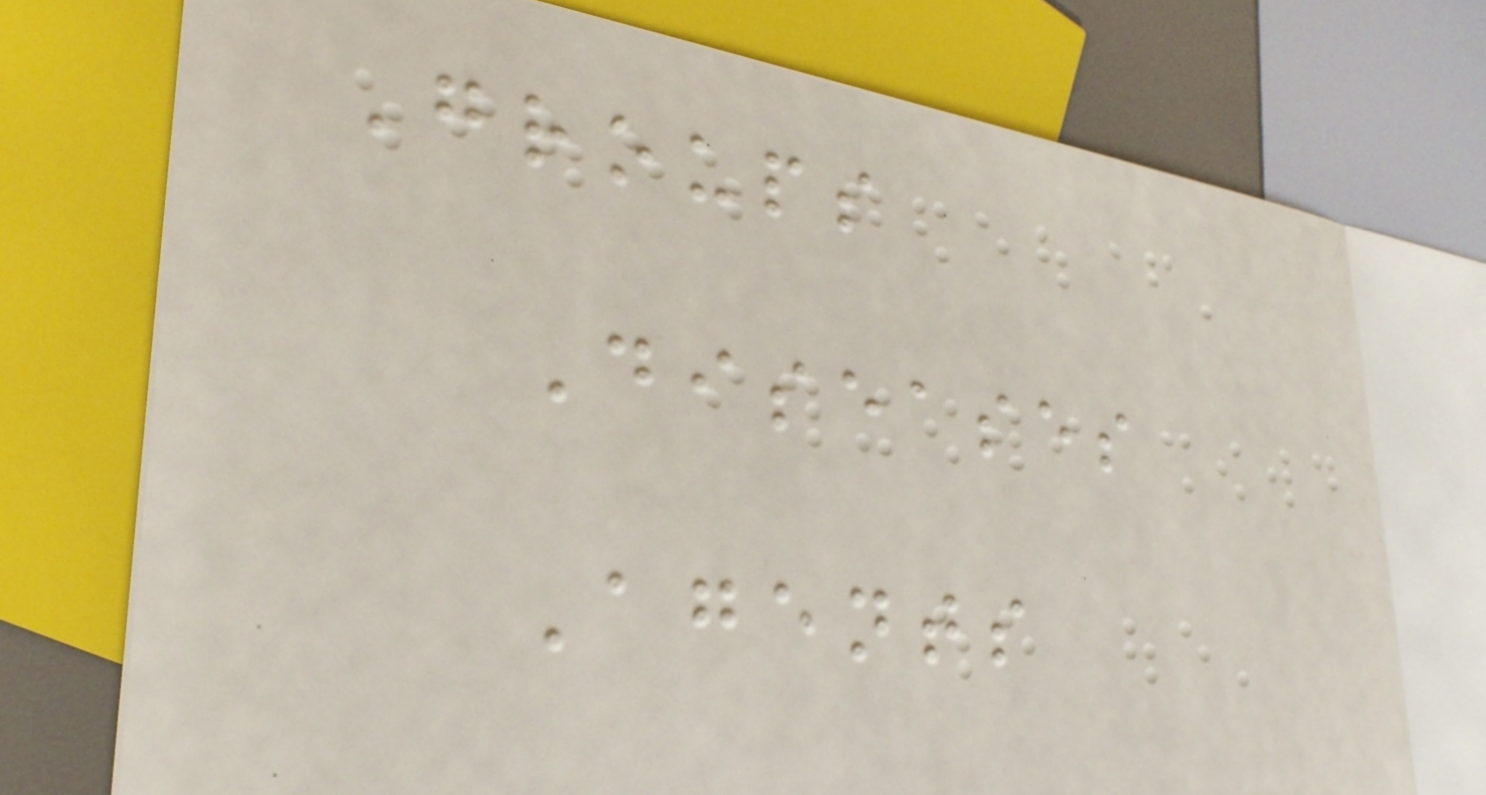Groups
Diseases
Agents
